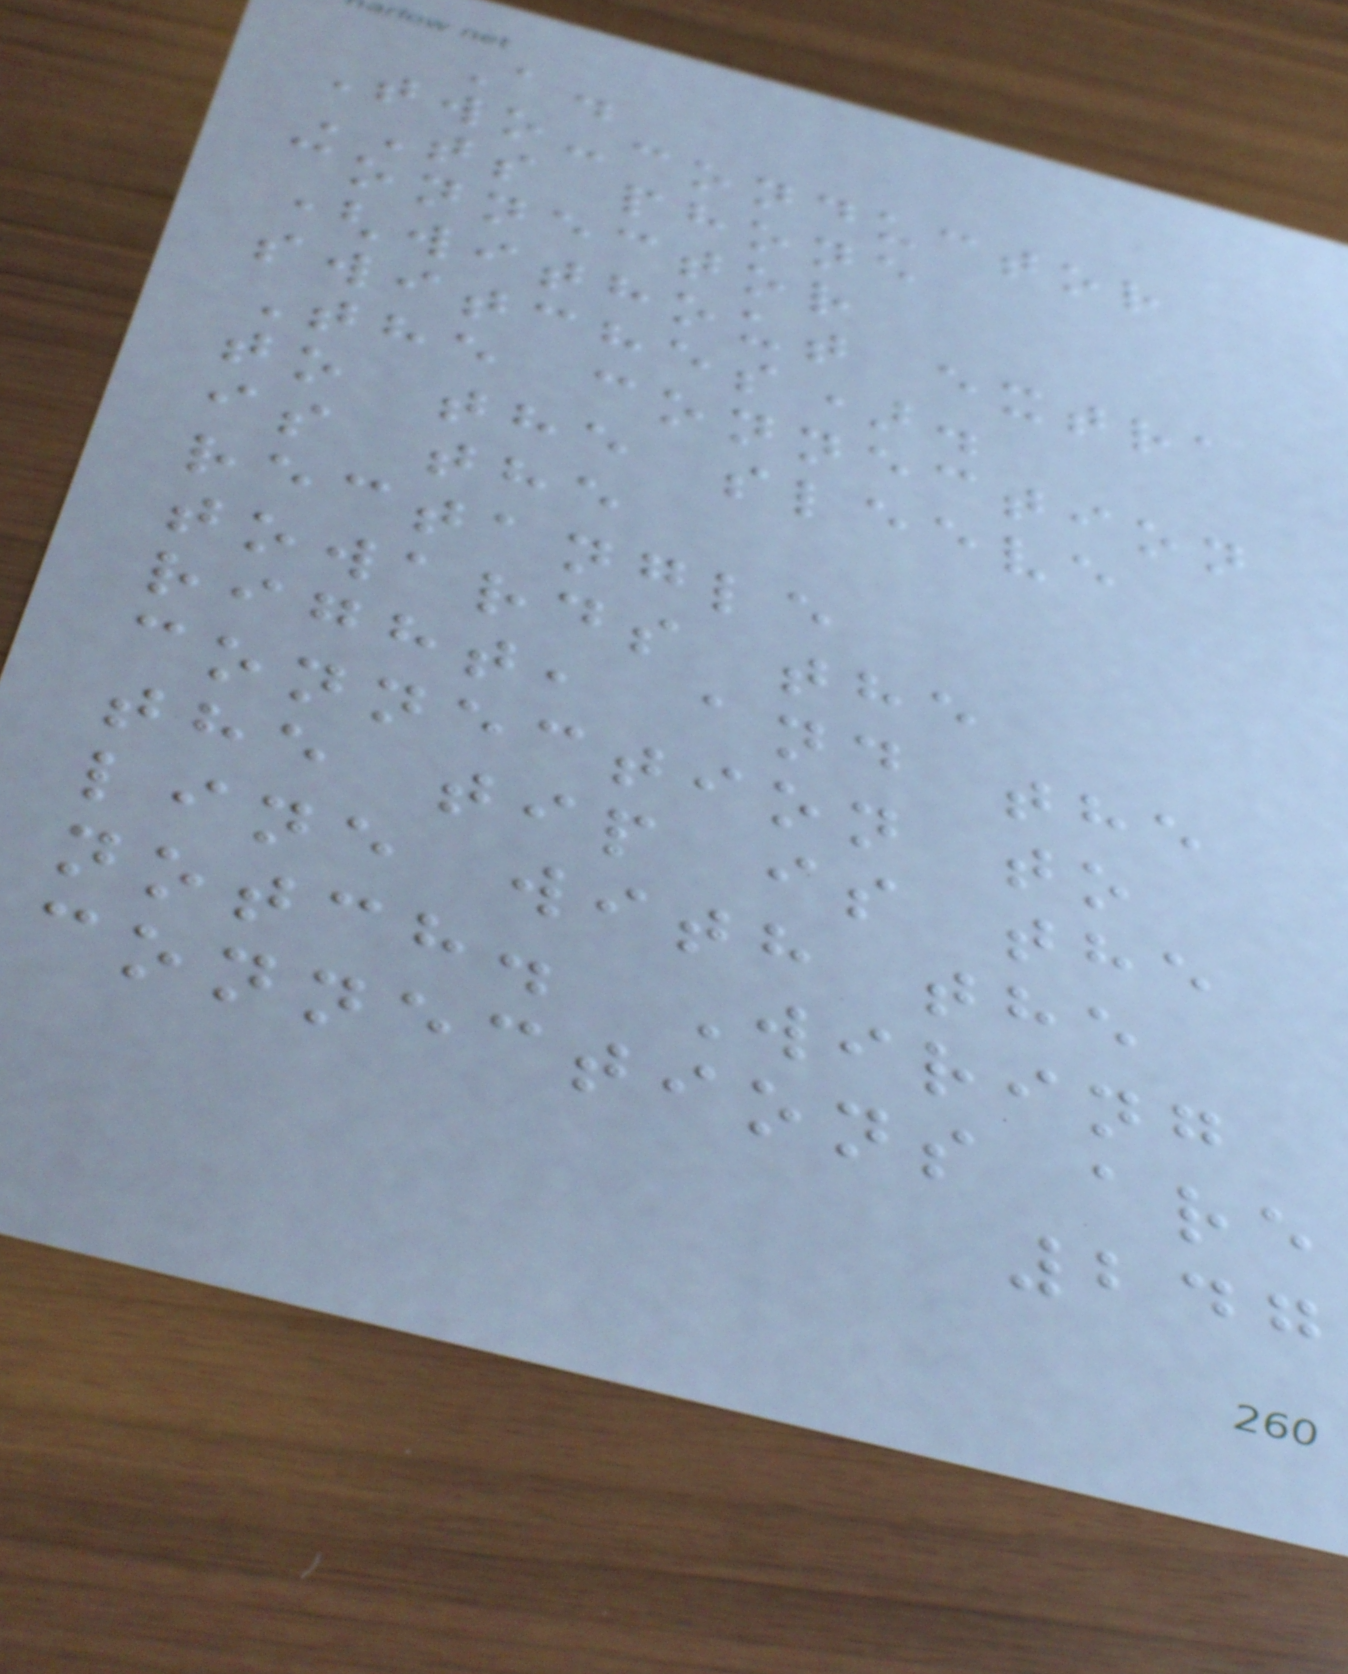A.
Two-conductor
TS phone
connector
(without extra
switches).
The connection
to the sleeve
is the
rectangle
towards the
right, and the
connection to
the tip is the
line with the
notch. Wiring
connections are
247
